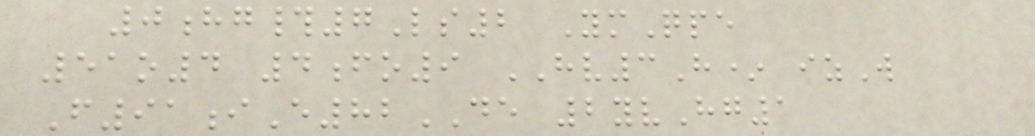0hg#7Ls2 YmQpe
51o4 4fo9 HV3H* izW
F91iE82DE 2yvHg1
